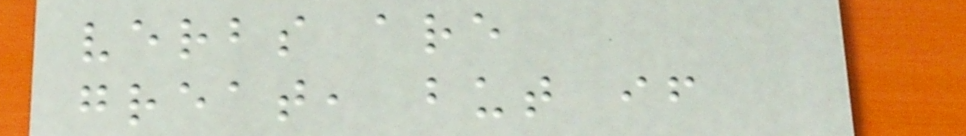verbs are
great, but if
